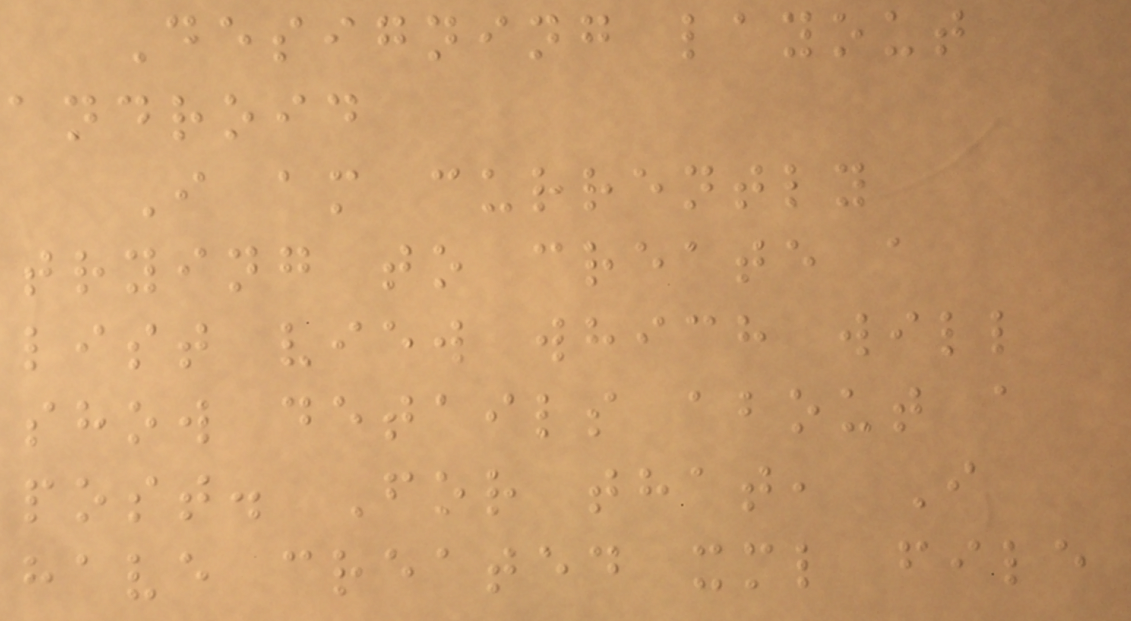Designing layout
android
I am currently
trying to create a
list view which will
show details about a
post. For that, I
have created xml file
